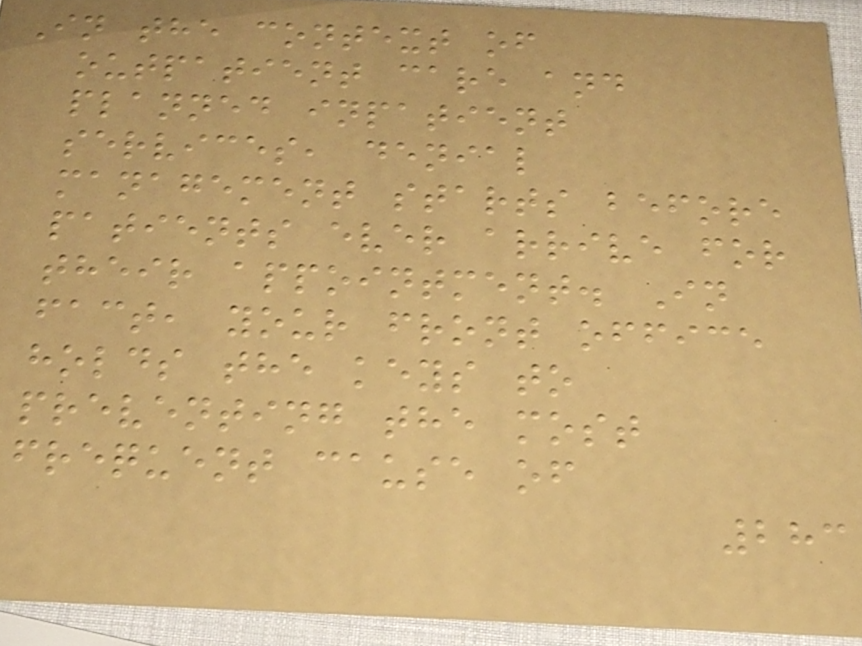In the context of
outpatient care and
planned inpatient
services, denial
management starts before
patients ever arrive for
their appointment. In
fact, your front office
holds the keys to
preventing the most
frequent cause of
283
